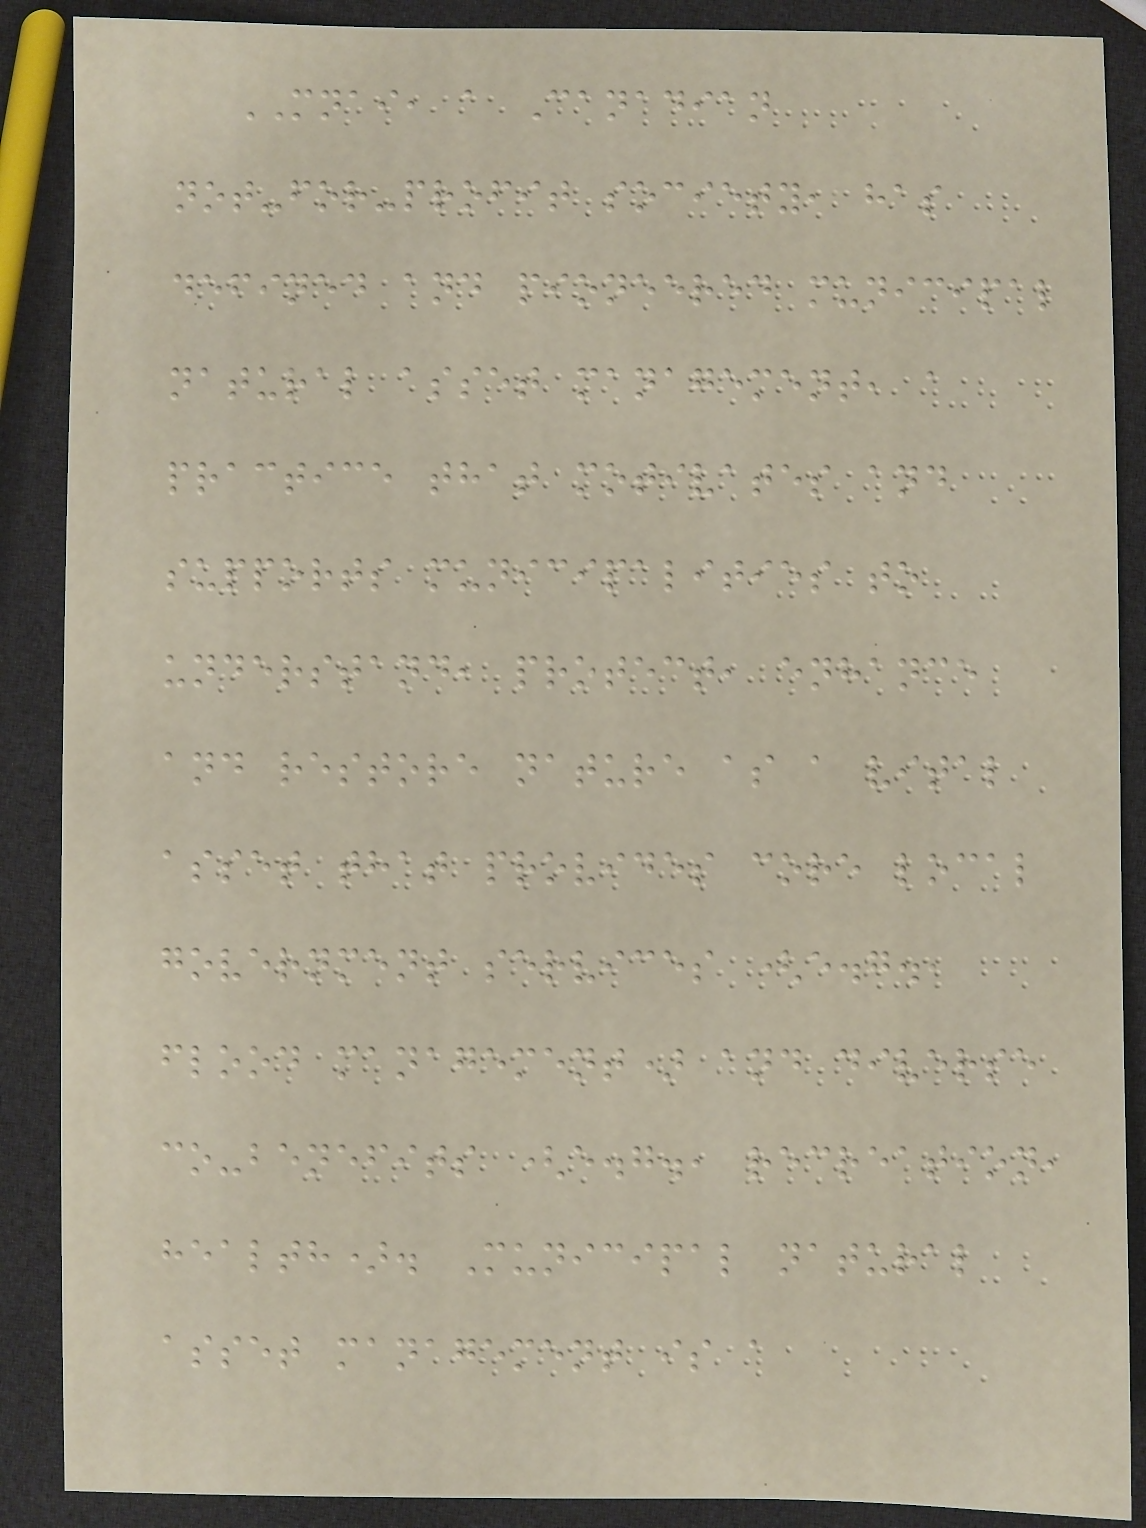MNAI, a Canadian
not-for-profit society, has
defined and pioneered municipal
natural asset management, a
practice that motivates and
supports municipalities to
understand, protect, enhance
and restore nature as a vital
asset that provides core local
government services (e.g.,
flood management) and diverse
co-benefits (e.g., recreation,
health). Municipal natural
asset management is a
